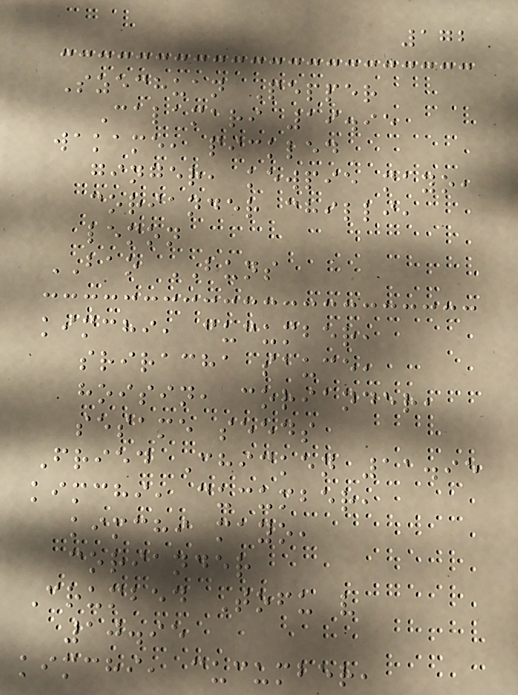172
Szechuan Pepper
Calamari 19.95
wakame, pickled
ginger, kewpie mayo,
coriander chilli,
lemon
BAO BUNS
kimchi, cucumber,
sriracha sauce,
hoisin, coriander,
sesame seeds
Fried Chicken 11.95
kimchi, cucumber,
kimchi mayo,
coriander
Crumbed Tofu v
10.95
kimchi, cucumber,
